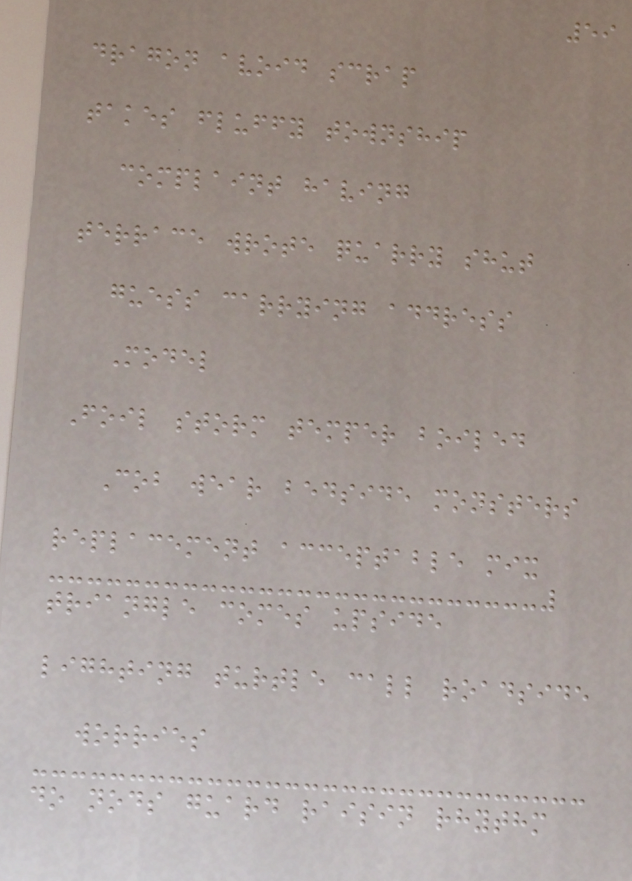59
dragon avoid scrap
takes fluffy township
complaint having
terrace wrote quarry shut
guess carrying address
Model
Foil storm temper boiled
Cob wear bedside monsters
replacement acceptable mix
triangle comes upside
lighting turtle call roadside
worries
do nods guard raisin rhythm
